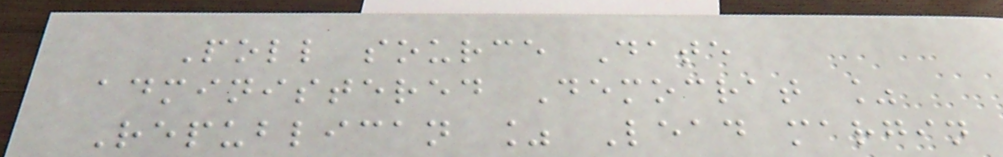Poll source Date
administered Democrat %
Republican % Lead margin
